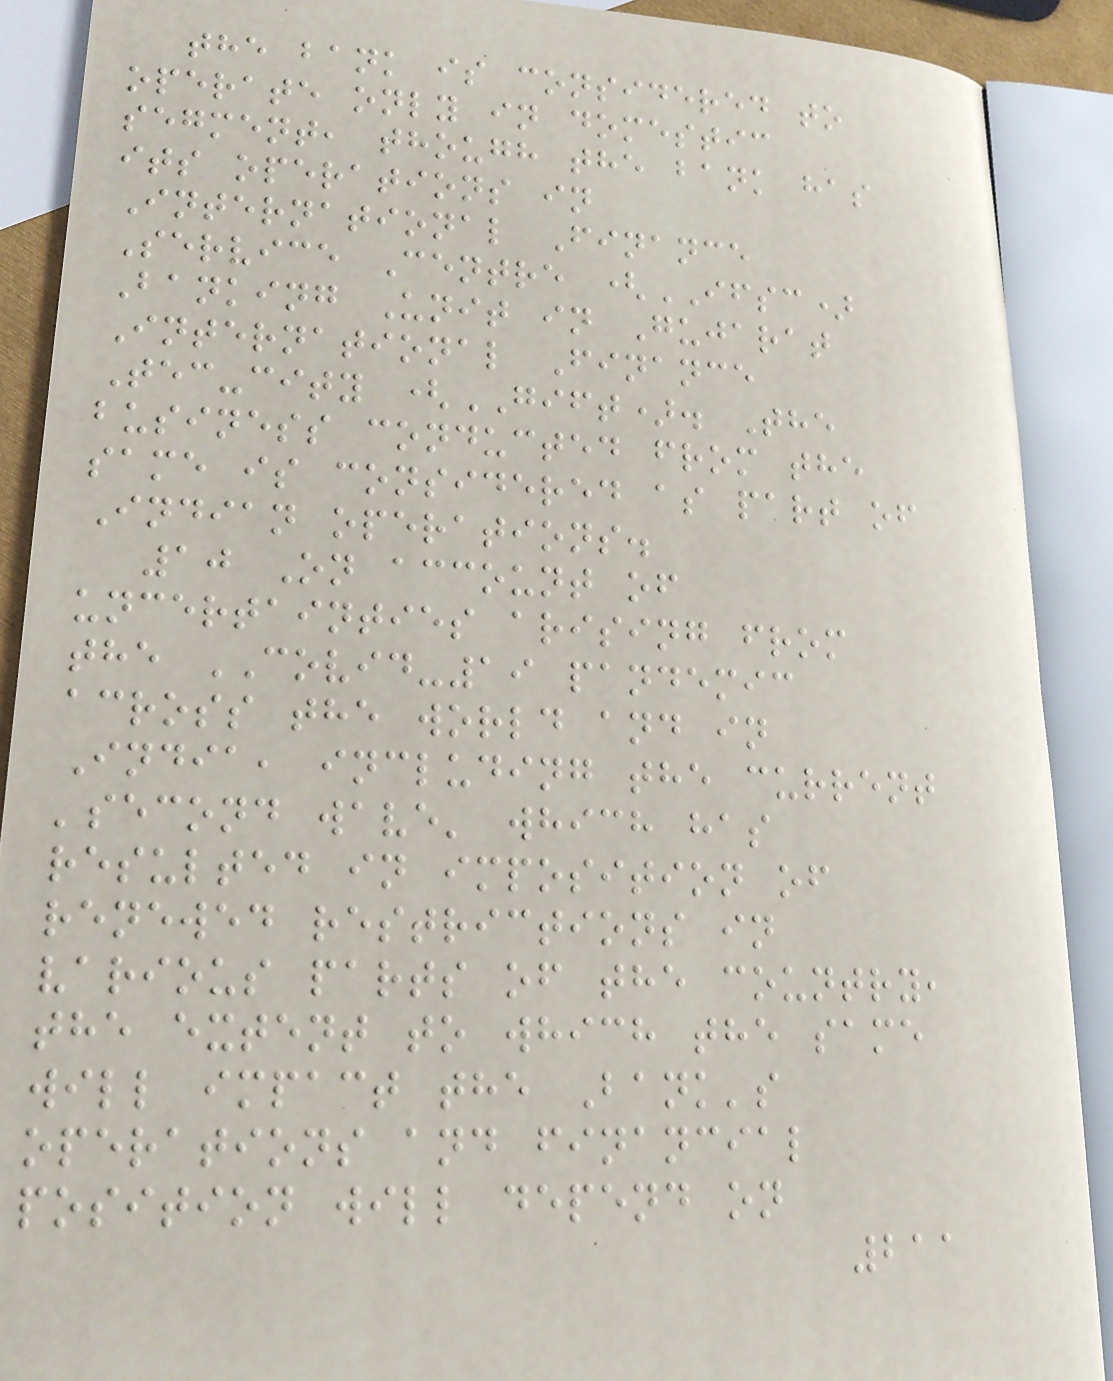the bank is considered to
operate only in domestic
segment, though the bank has
its operations in
International Finance
Service Centre (IFSC)
Banking Unit in Gujarat
International Finance
Tec-city (GIFT). The
business conducted from the
same is considered as part of
Indian operations.
10 On account of
uncertainties arising from
the COVID-19 pandemic
across the world and in
India, including the current
'second wave' which has
resulted in imposition of
renewed restrictions in
various parts of the country,
the extent to which the same
will impact the Bank's
operations and financial
position will depend on
211
